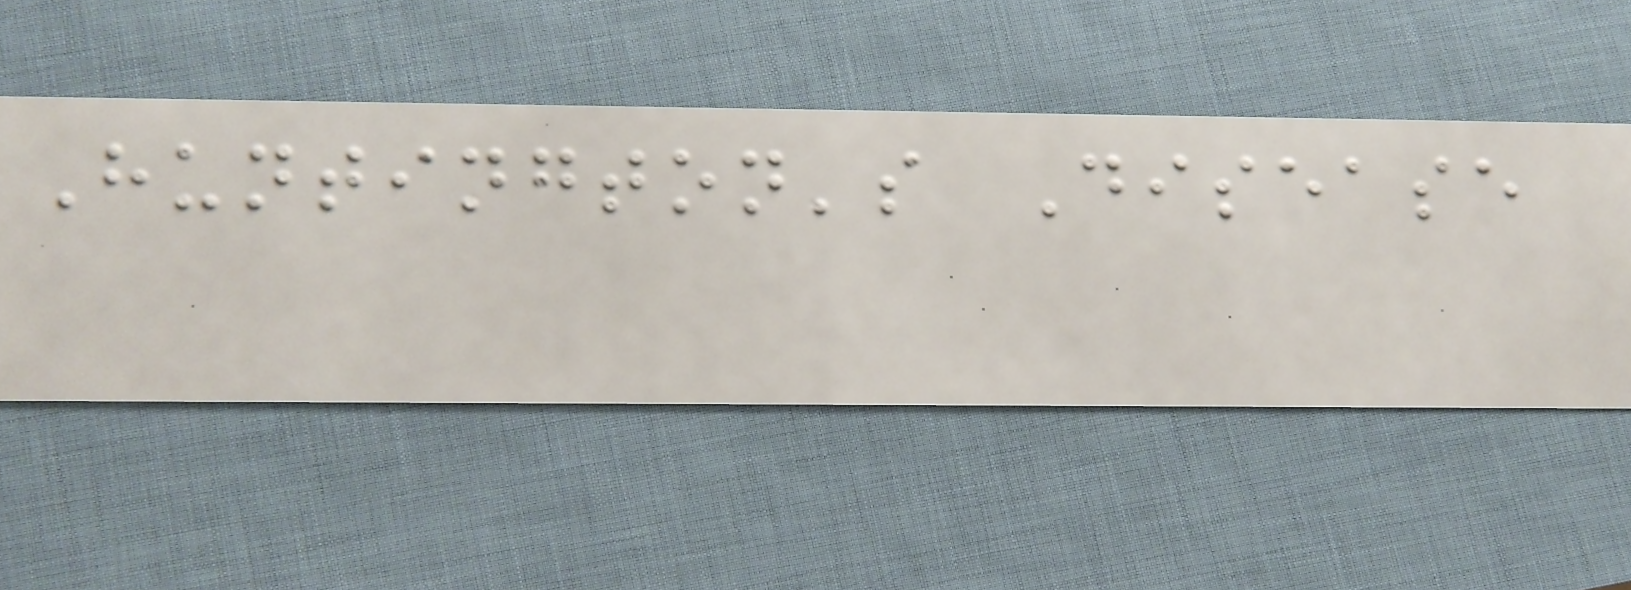Huntington's Disease
